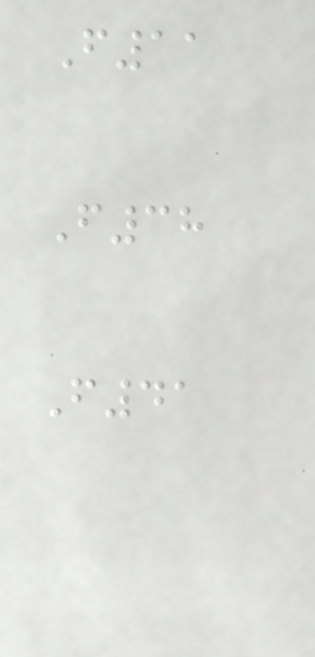F11
F38
F41
